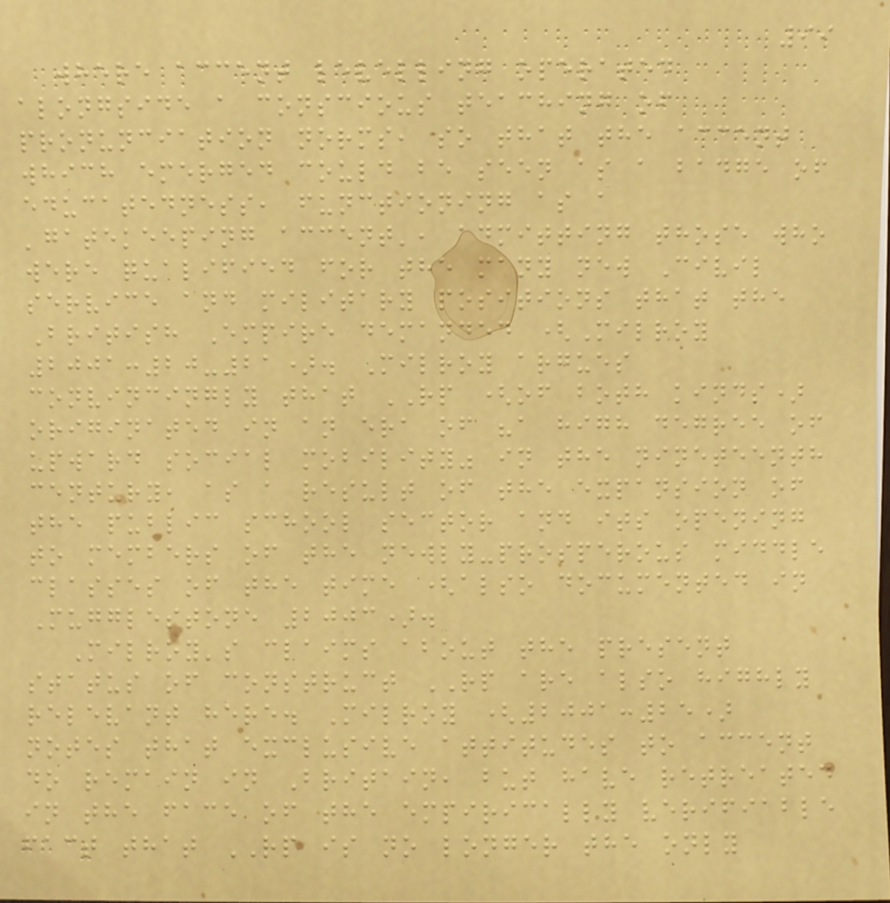99
where accent levelling operated
alongside a conscious teaching of
pronunciation norms, so that the accent
which emerged could be seen as a badge of
educatedness, functioning as a
'gatekeeping accent', admitting those who
were qualified for the many new Civil
service and military positions that the
British Empire demanded (Milroy
2001:20-21). Milroy argues
convincingly that RP (of both kinds)
originated in an era of "a high degree of
upward social mobility" in the nineteenth
century, as a result of the expansion of
the public school sector and its opening
to members of the newly-prosperous middle
classes of the time (also documented in
Mugglestone 2003).
Milroy's claims about the present
status of construct RP are also highly
relevant here. Milroy (2001:25)
notes that exclusive attitudes to accent
do remain in Britain, but have retreated
in the face of the empirically verifiable
fact that RP is no longer the only
